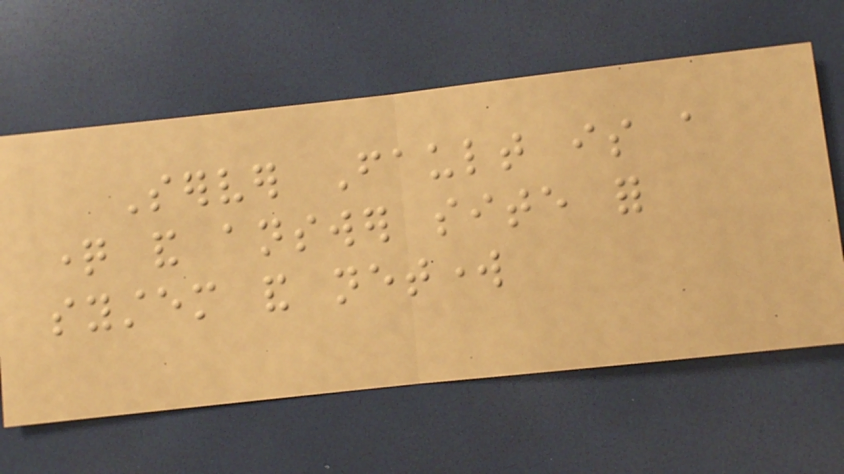Server Fault is a
question and answer site for
system and network
